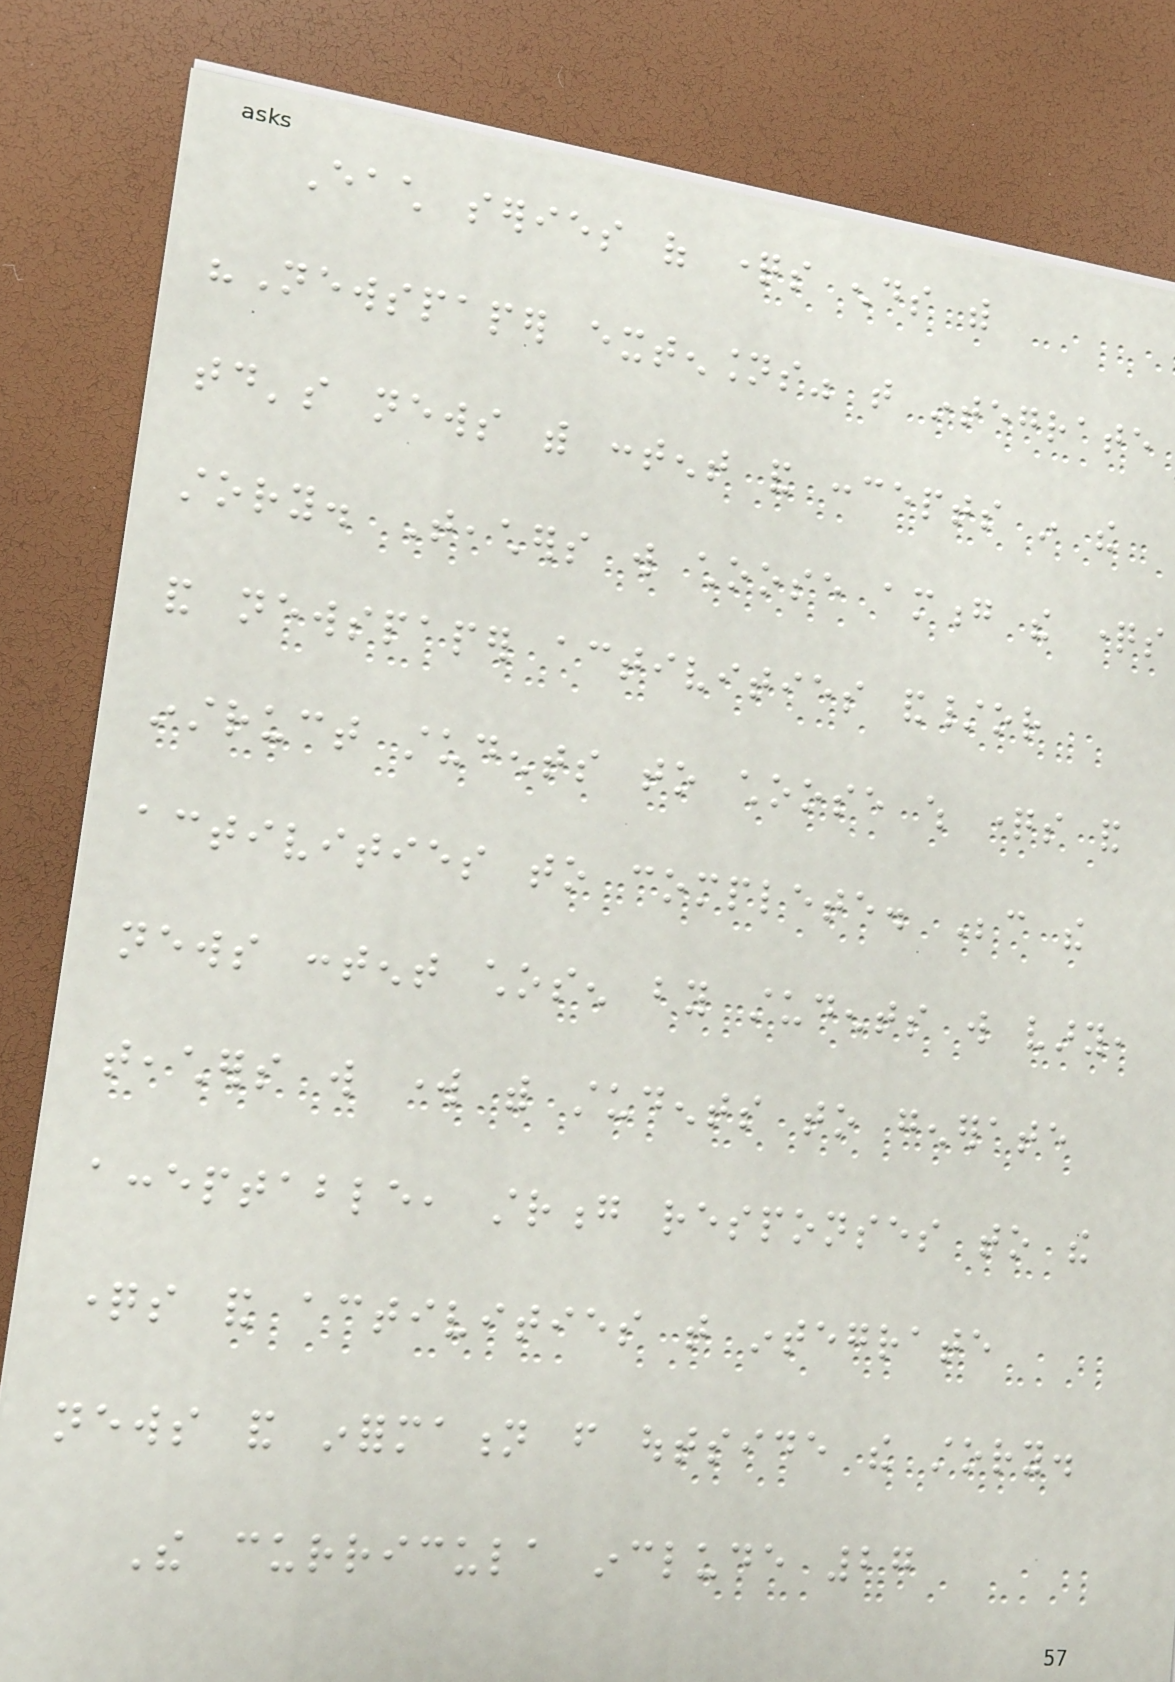Each series of questions ends with
"Newspaper extensions" that integrate
today's news with content and concepts in the
story. Teachers will choose among the questions
and newspaper activities and/or
instruct students to choose which questions and
activities to complete. Because the
news content chosen by students will vary,
teachers will work with students to generate
acceptable, strong responses to the
questions and activities that integrate
news and information from outside the story.
The curricula include 27
